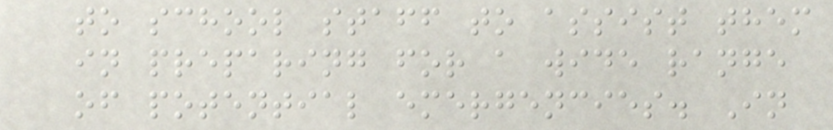to school staff to assist them
in preparing for a wide range
of potential emergencies. In
